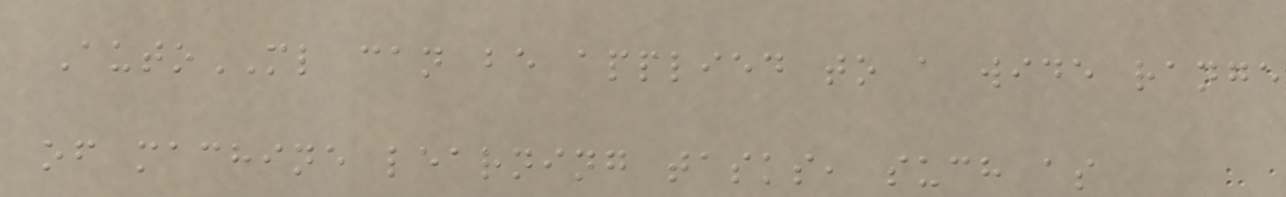AutoML can be applied to a wide range
of machine learning tasks, such as
